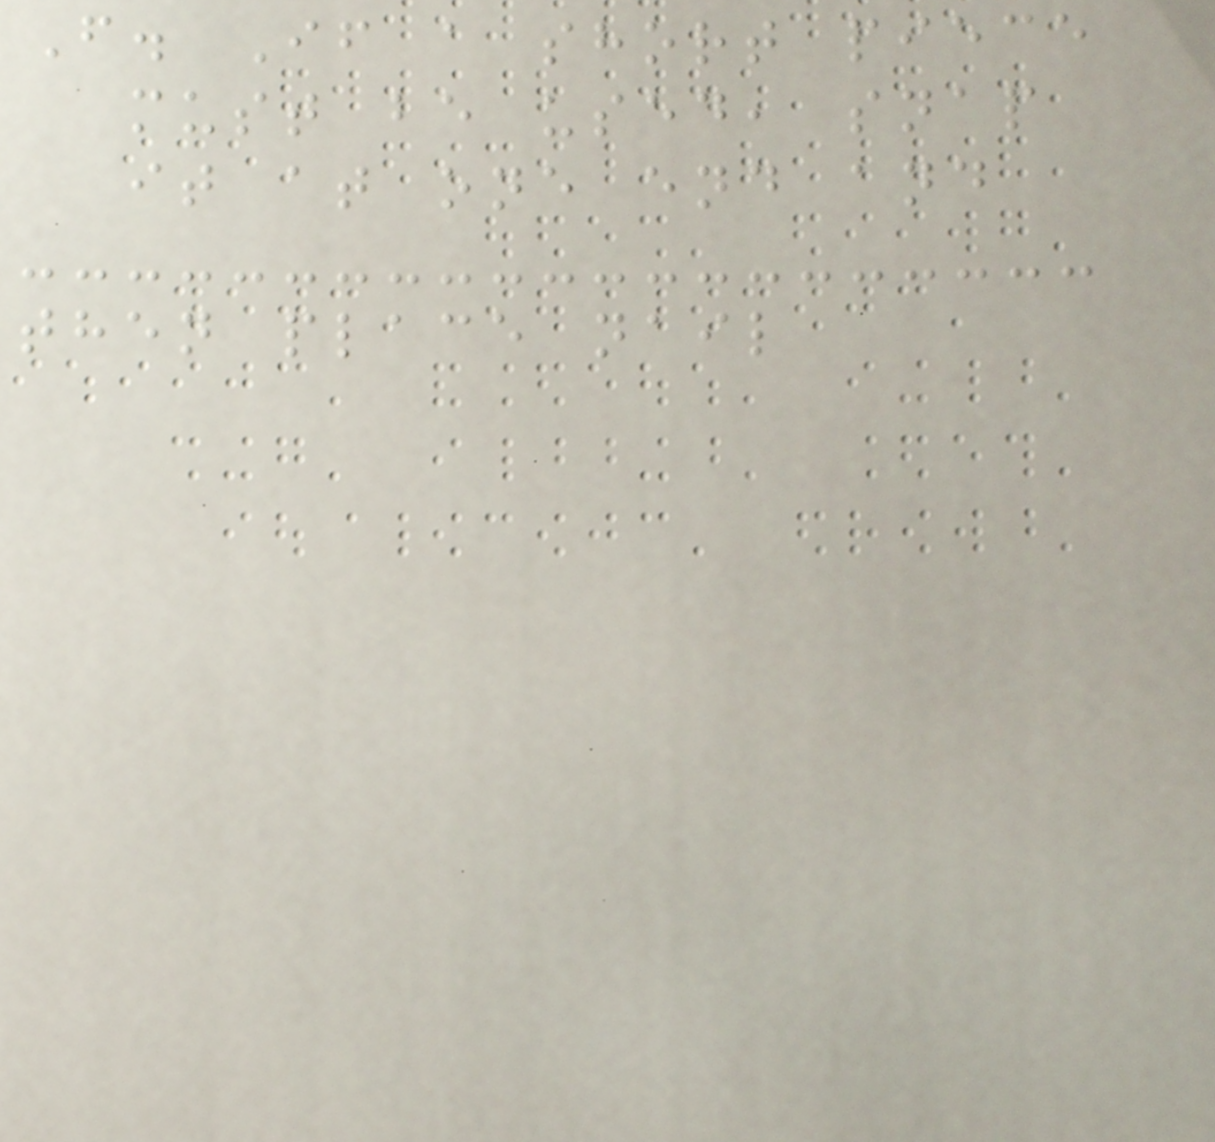F. If a short piece
must be used, snap
it at one end and
then place nail
